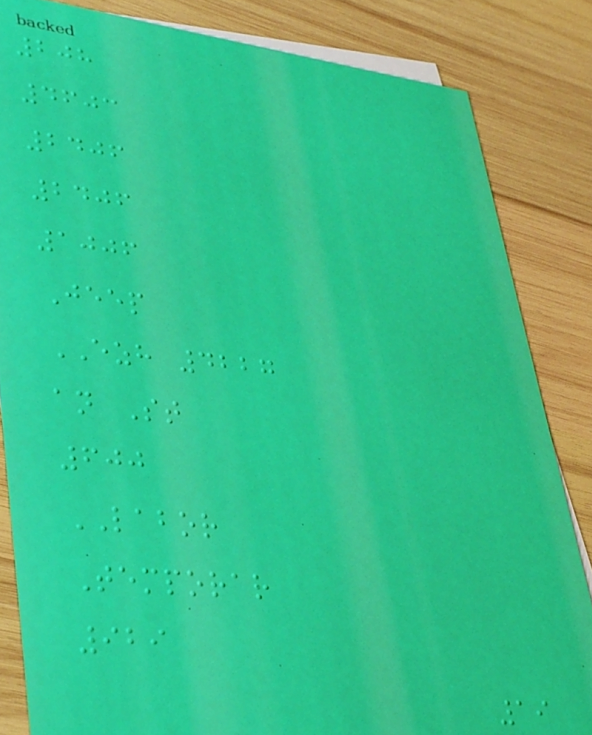208
4603
2406
2406
1006
Jeep
EZH 4227
an St
600
LABOR
Temporar
929
19
